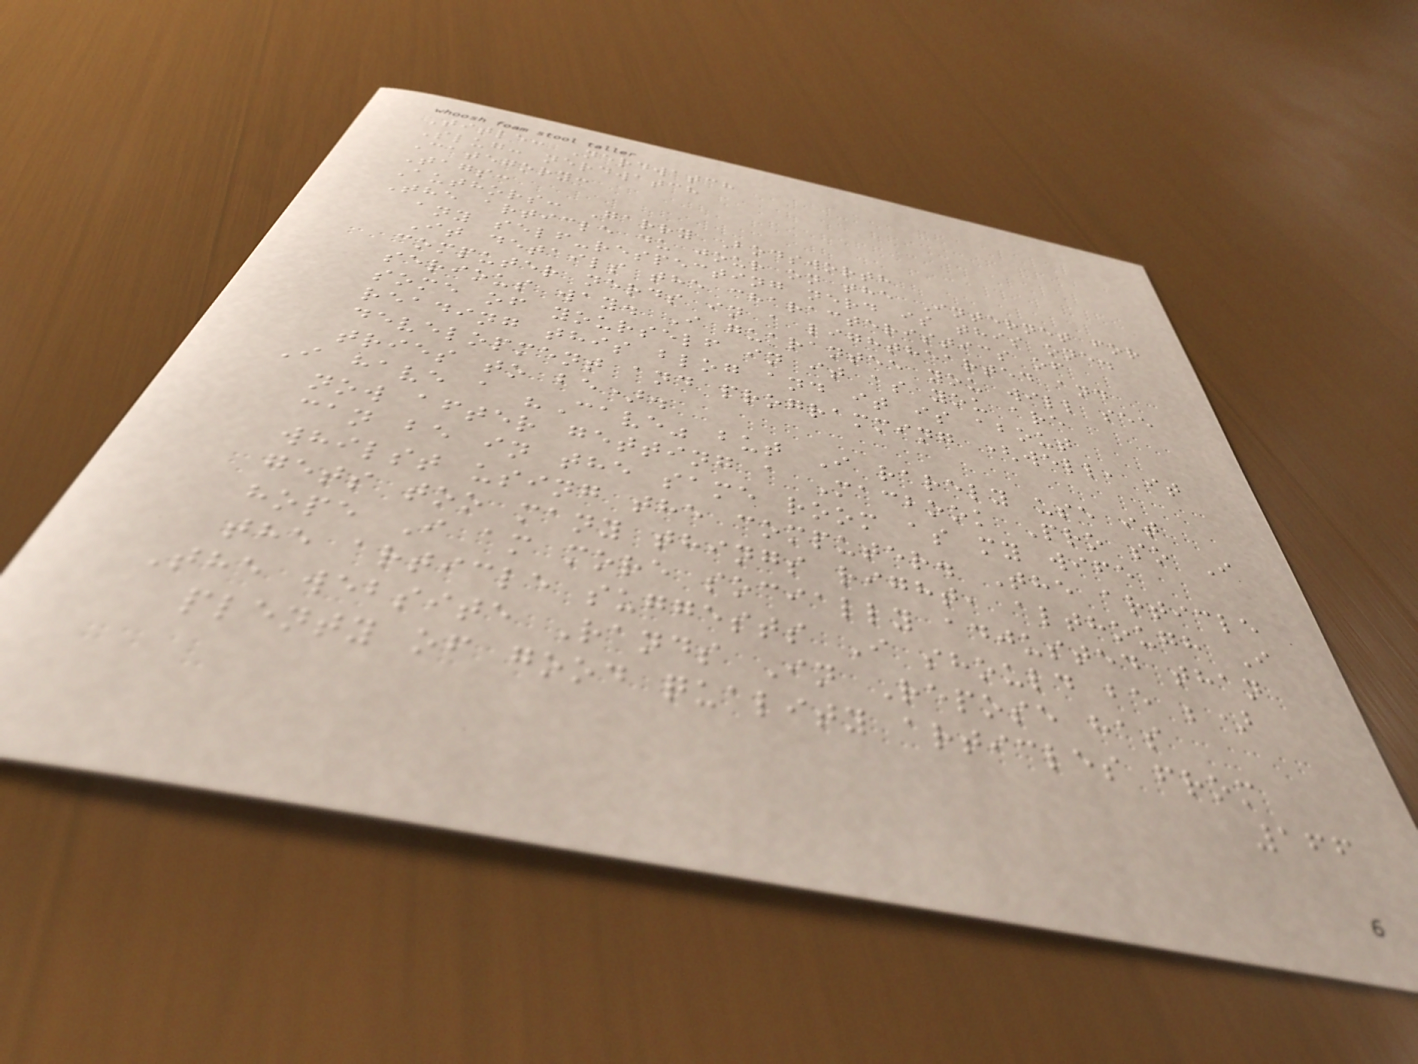Title: Nerdwatch
Slug: nerdwatch
Category:
Tags:
Authors: Garry Bodsworth
The article du jour on the Internet for
any self-respecting nerd is this one.
It details the characteristics of
computer nerds in a lighthearted and
serious way. I guarantee you will see
some of yourself in it as you are
reading this blog and it is about
development and programming (well, it
tries to be).
I have a "Cave" but I rarely use it
now after getting a Macbook Pro so I
can be in the same room as my wife
whilst using the computer. The article
gets too many things right, although I
hope I am more socially adjusted than
the article suggests I should be ;)
The website Rands In Repose has
plenty of good quality articles from
166
